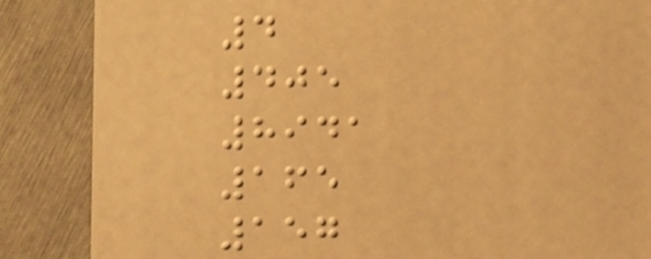4
405
8941
165
157
